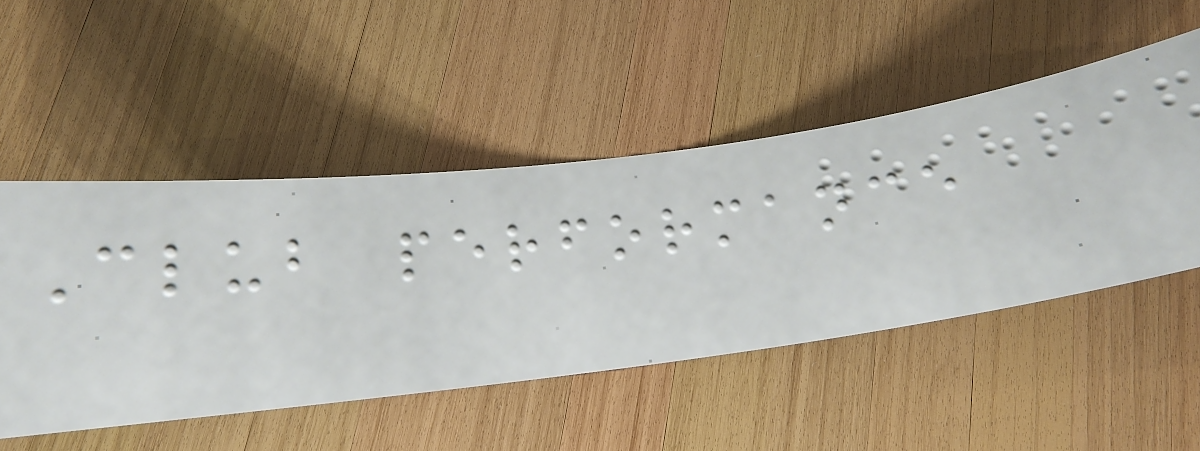Club performance
